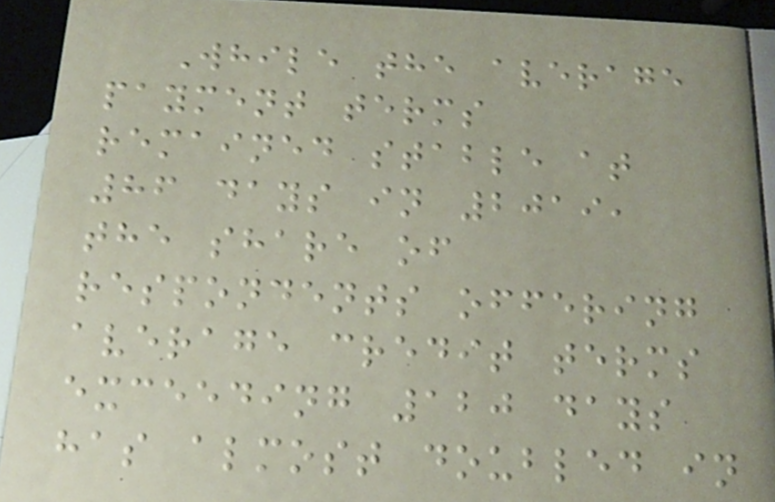While the average
payment terms
remained stable at
86 days in 2019,
the share of
respondents offering
average credit terms
exceeding 120 days
has almost doubled in
